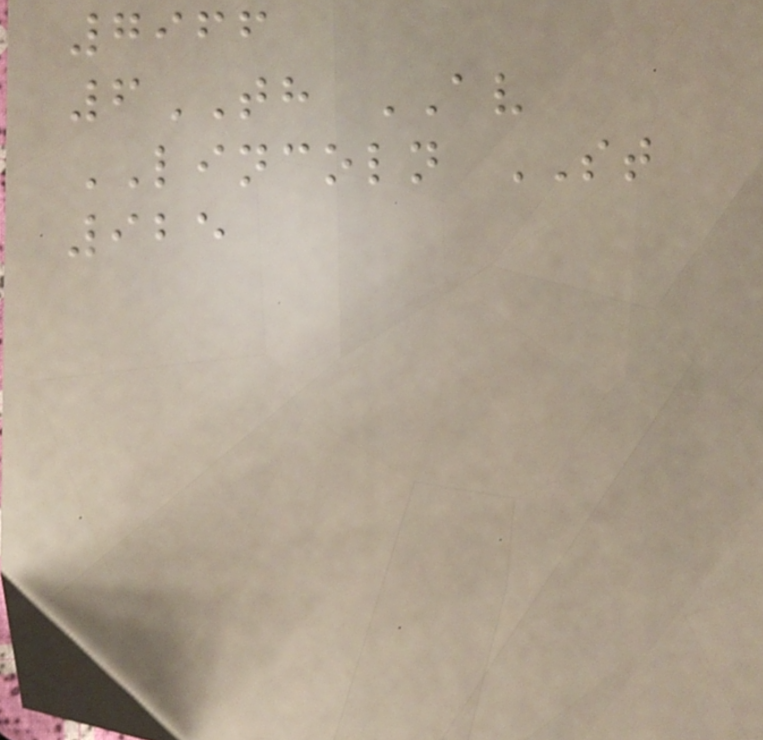7966
6TH AV
LINCOLN ST
925
